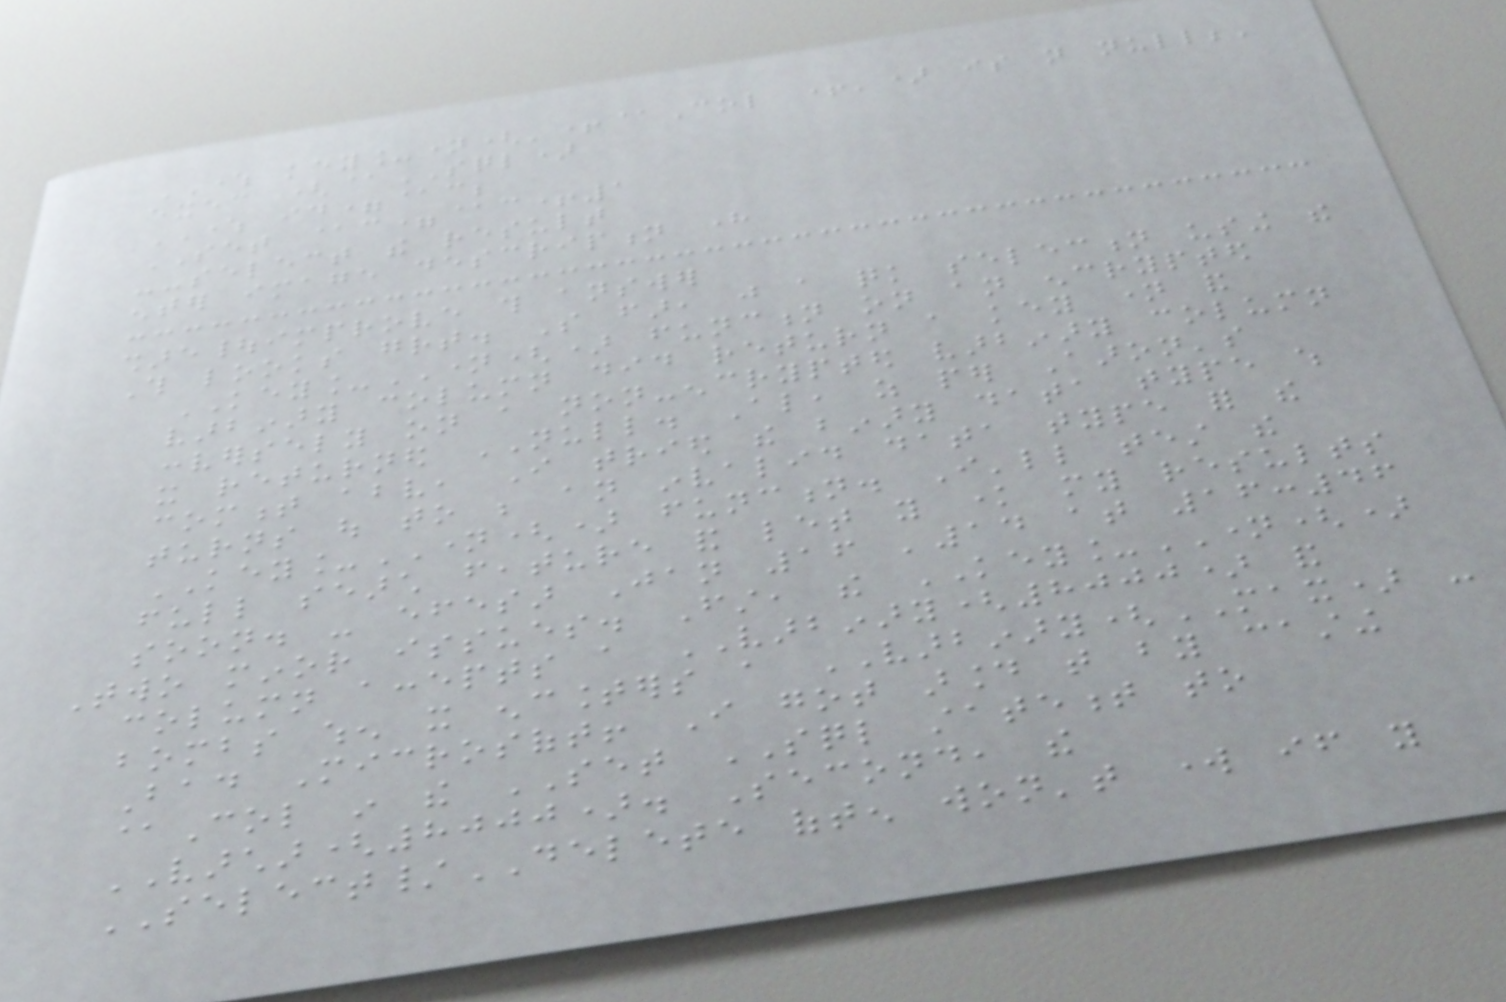WHERE key_name('+@Col +') is not null;'
exec (@SQL)
WHERE id=@c;
SET @c=@c+1
--select the result
enter image description here
share|improve this answer
This looks great. So far, just a quick selection using the
KEY_NAME() function on an encrypted
varbinary column did return a key name and
conversely on a non-encrypted varbinary column
it returned NULL. Also, as per Aaron's
comment above, I tried the binary data type which
turns out to be an invalid data type for the
KEY_NAME() function. I'll test the
full search feature and let you know my results
soon. - efesar Jan 16 '14 at 16:46
Two minor issues. First, the KEY_NAME()
column accepts a VARBINARY(8000) and
bombs when it encounters a VARBINARY(MAX) -
Bad Microsoft! I got around that by casting
@Col in the SET SQL statement to
VARCHAR(8000). Second, the
SELECT/DELETE often won't work if you
